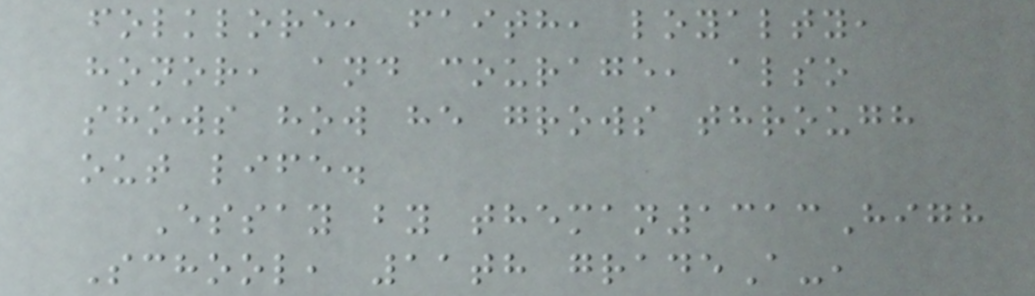folklore, faith, loyalty,
honor, and courage, also
shows how he grows through
out life.
Essay by theman1313High
School, 11th gradeA-,
